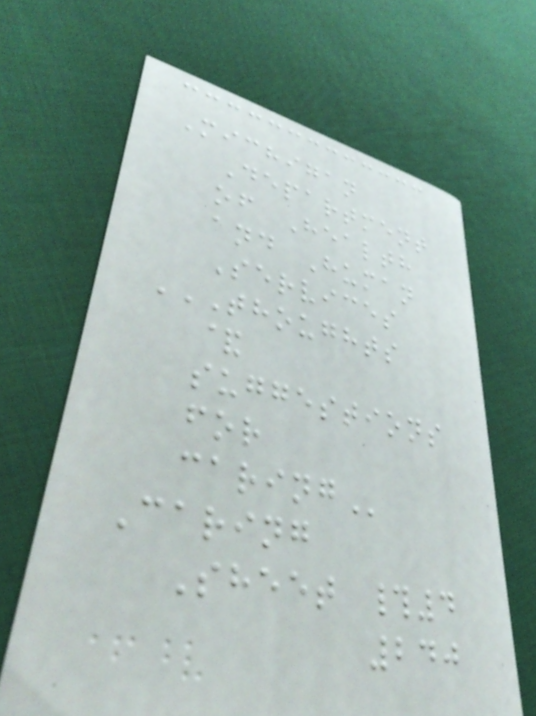Michigan
Department
of Health
and Human
Services
THOUGHTS
&
SUGGESTIONS
FOR
CARING
Caring
Sheet #4
240
